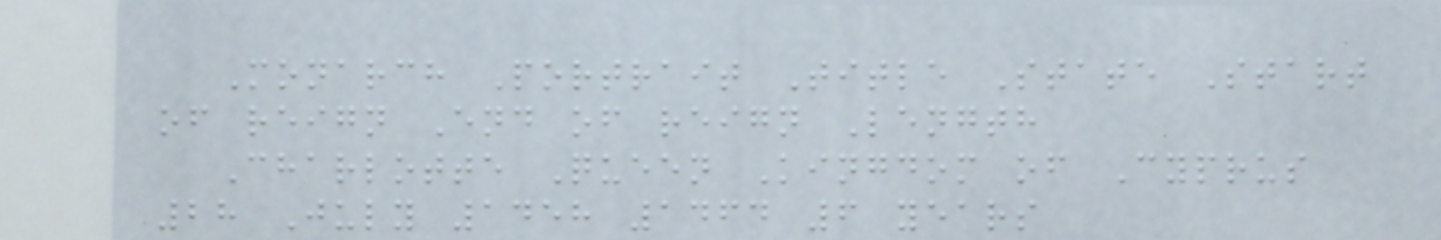Monarch Portrait Title State Start
of reign End of reign Length
Charlotte Queen Kingdom of Cyprus
28 July 1458 1464 6 years
